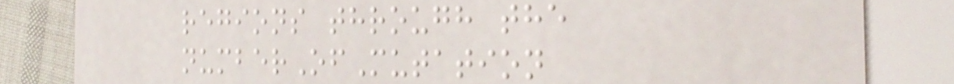regions through the
numberOfMutation
